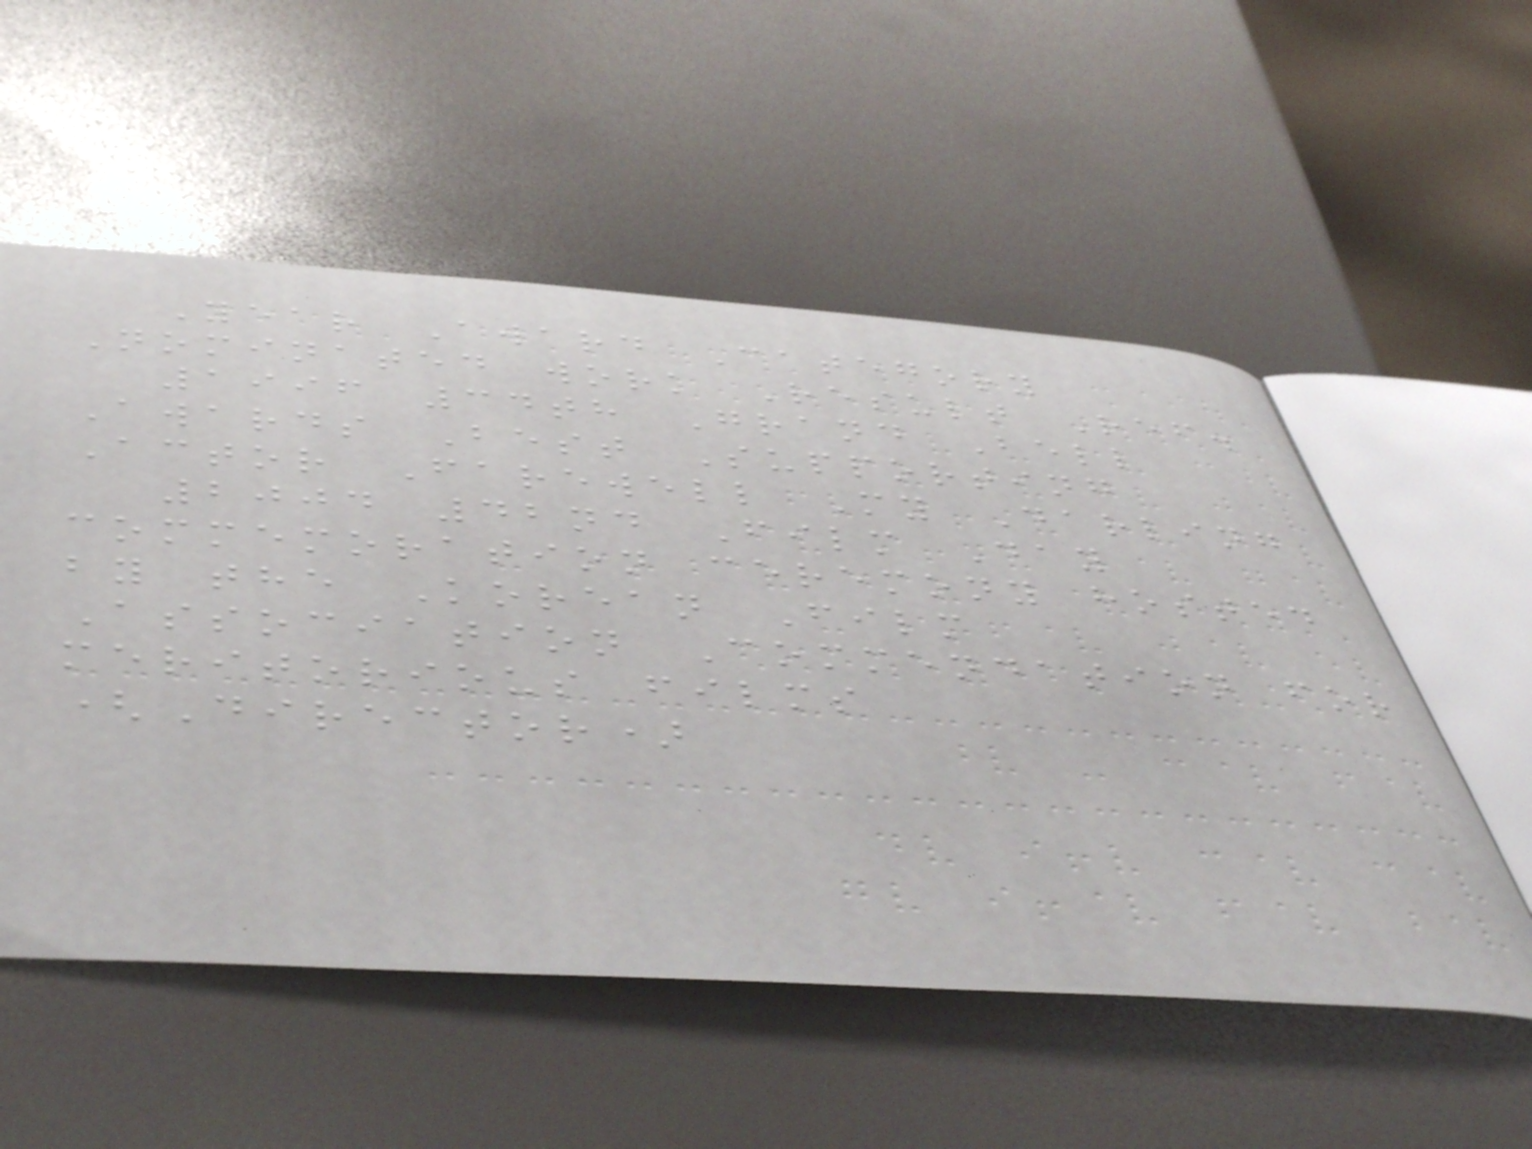Year Award Category
Nominated work Result Ref.
1996 34th Grand Bell
Awards Best Supporting
Actor Farewell My Darling
2004 42nd Film Day
commemoration ceremony hosted
by the Korean Film
Association Commendation for
meritorious films
(Director)
